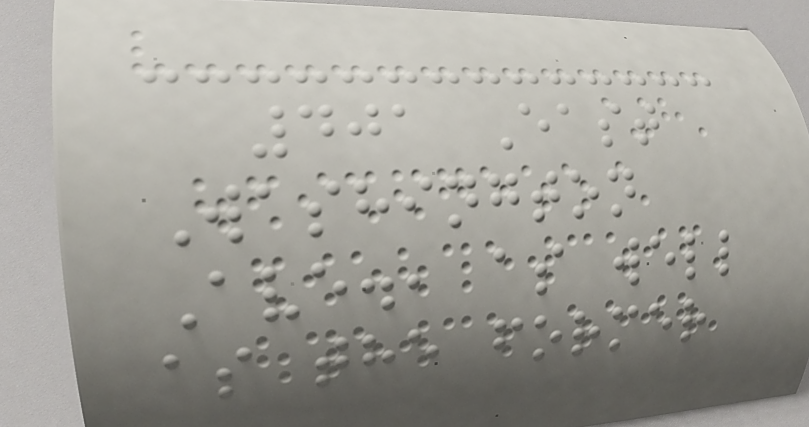401 East
Washington
Ave., as well
as the former
